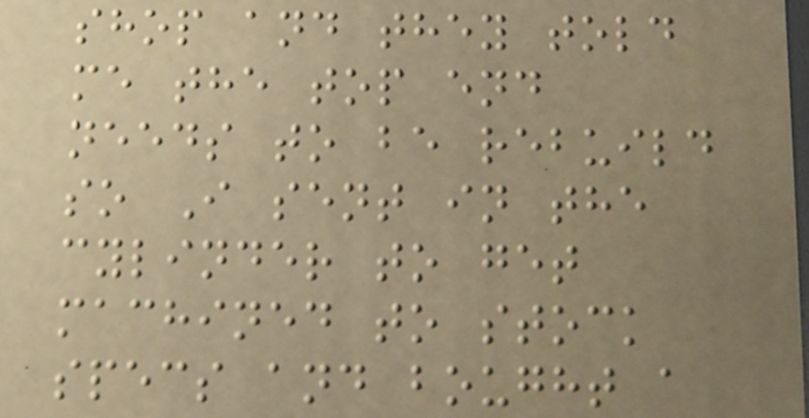shop and they told
me the top end
needs to be rebuild
so I sent in the
cylinder to get
machined to stock
specs and bought a
